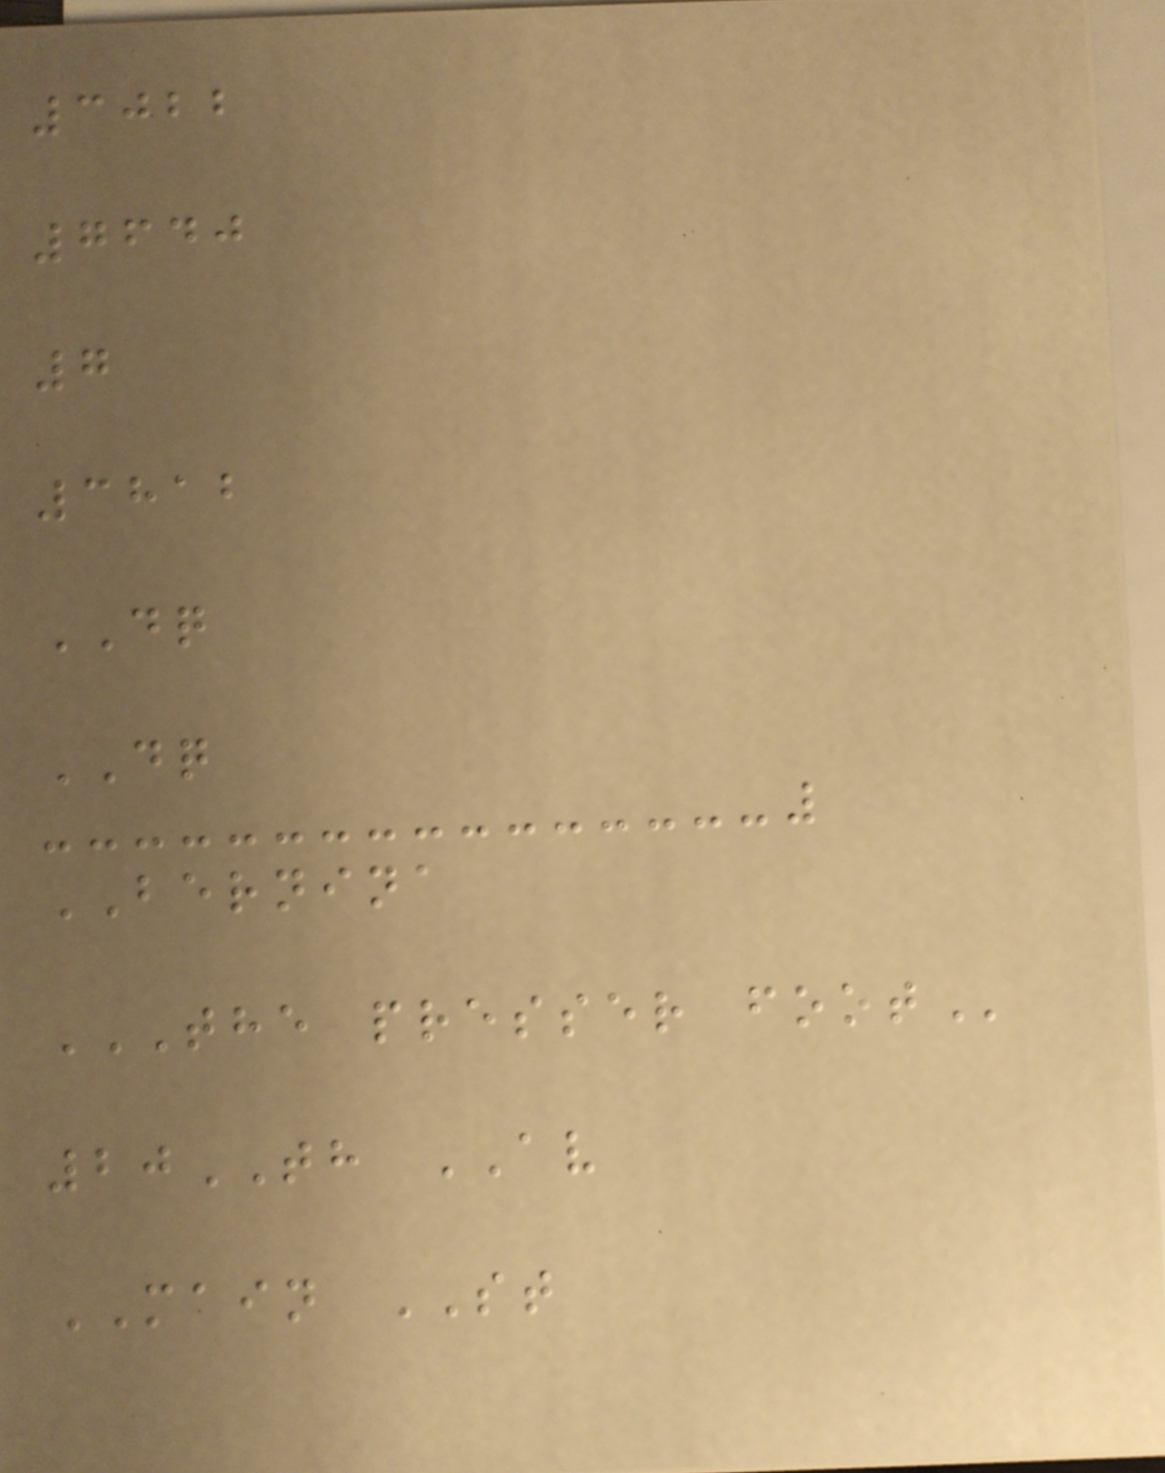3022
7640
7
3812
DQ
DQ
BERNINA
THE PRESSER FOOT
20TH AV
MAIN ST
